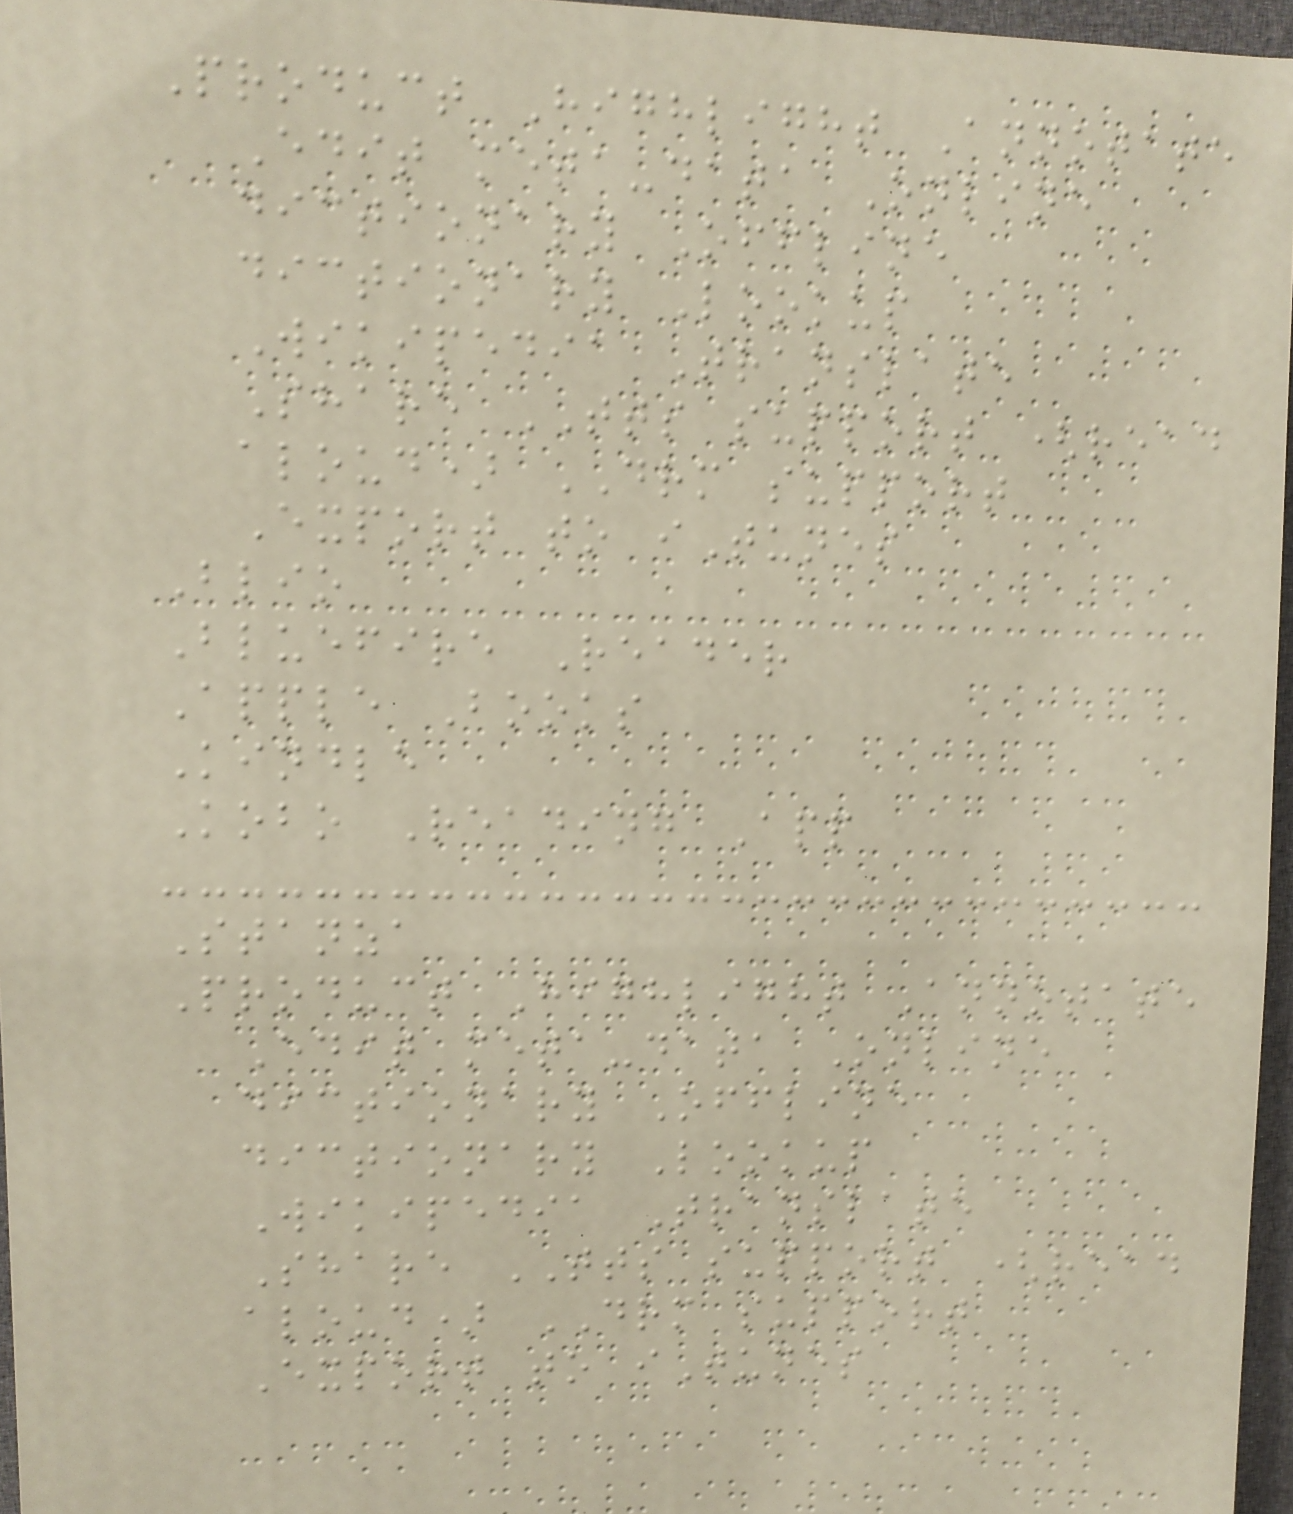Product Highlight Annotate
Edit meta-data Online
dictionary Offline
dictionary Lookup
Wikipedia Translate
Share TTS support (read
aloud) DRM support
Export to iTunes
Blio
Bluefire Reader
Apple Books
Kindle
Kobo Reading App
Stanza
Product Highlight Annotate
Edit meta-data Online
dictionary Offline
dictionary Lookup
Wikipedia Translate
Share TTS support (read
aloud) DRM support
Export to iTunes
